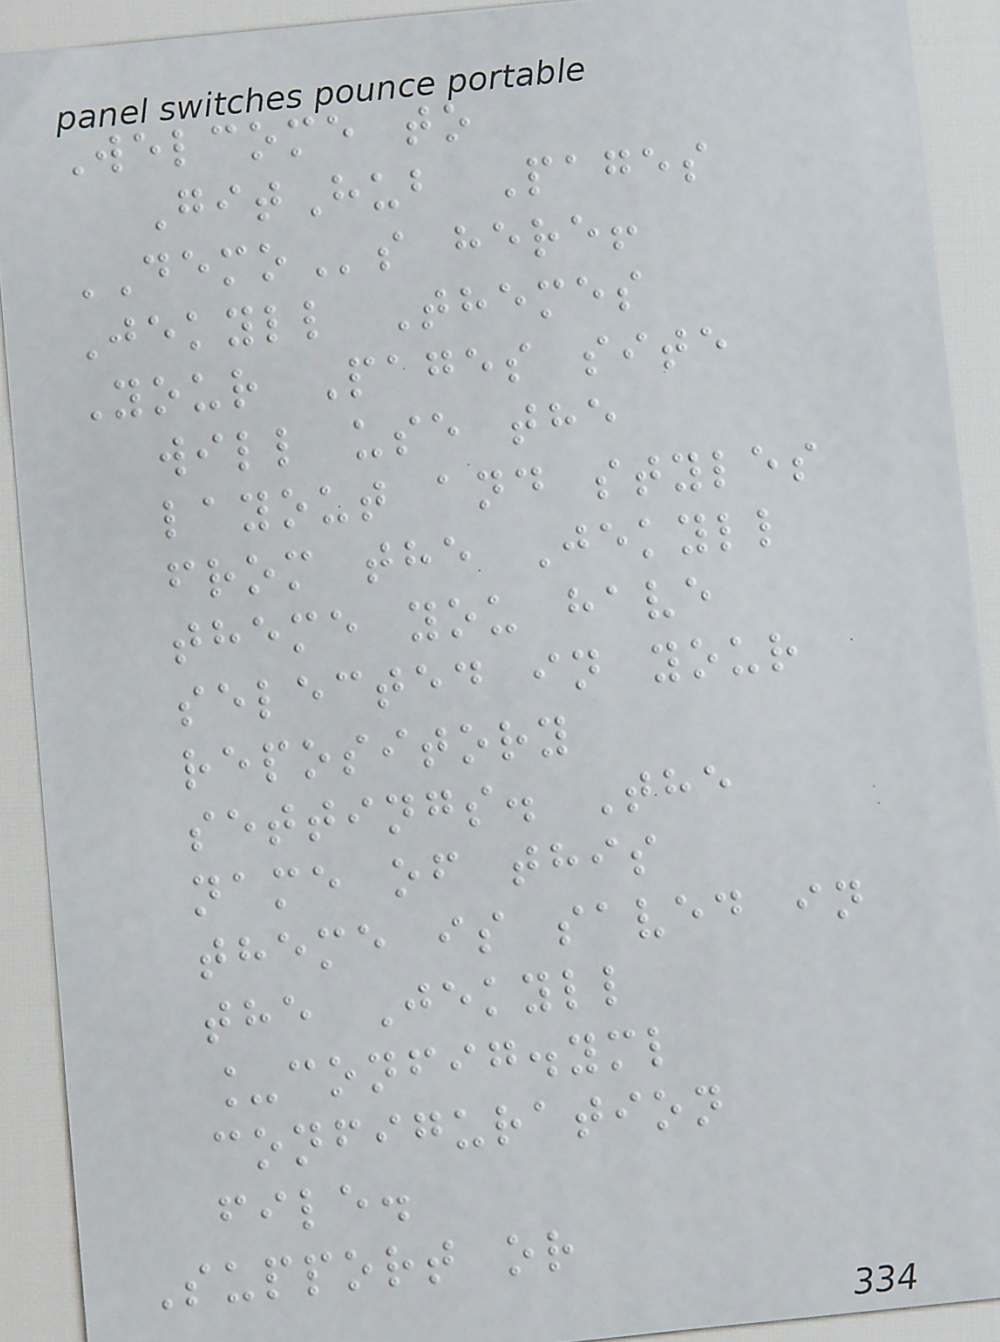Welcome to
GitHub Pages
DEMOs here!
Jekyll Themes
Your Pages site
will use the
layout and styles
from the Jekyll
theme you have
selected in your
repository
settings. The
name of this
theme is saved in
the Jekyll
_config.yml
configuration
file.
Support or
